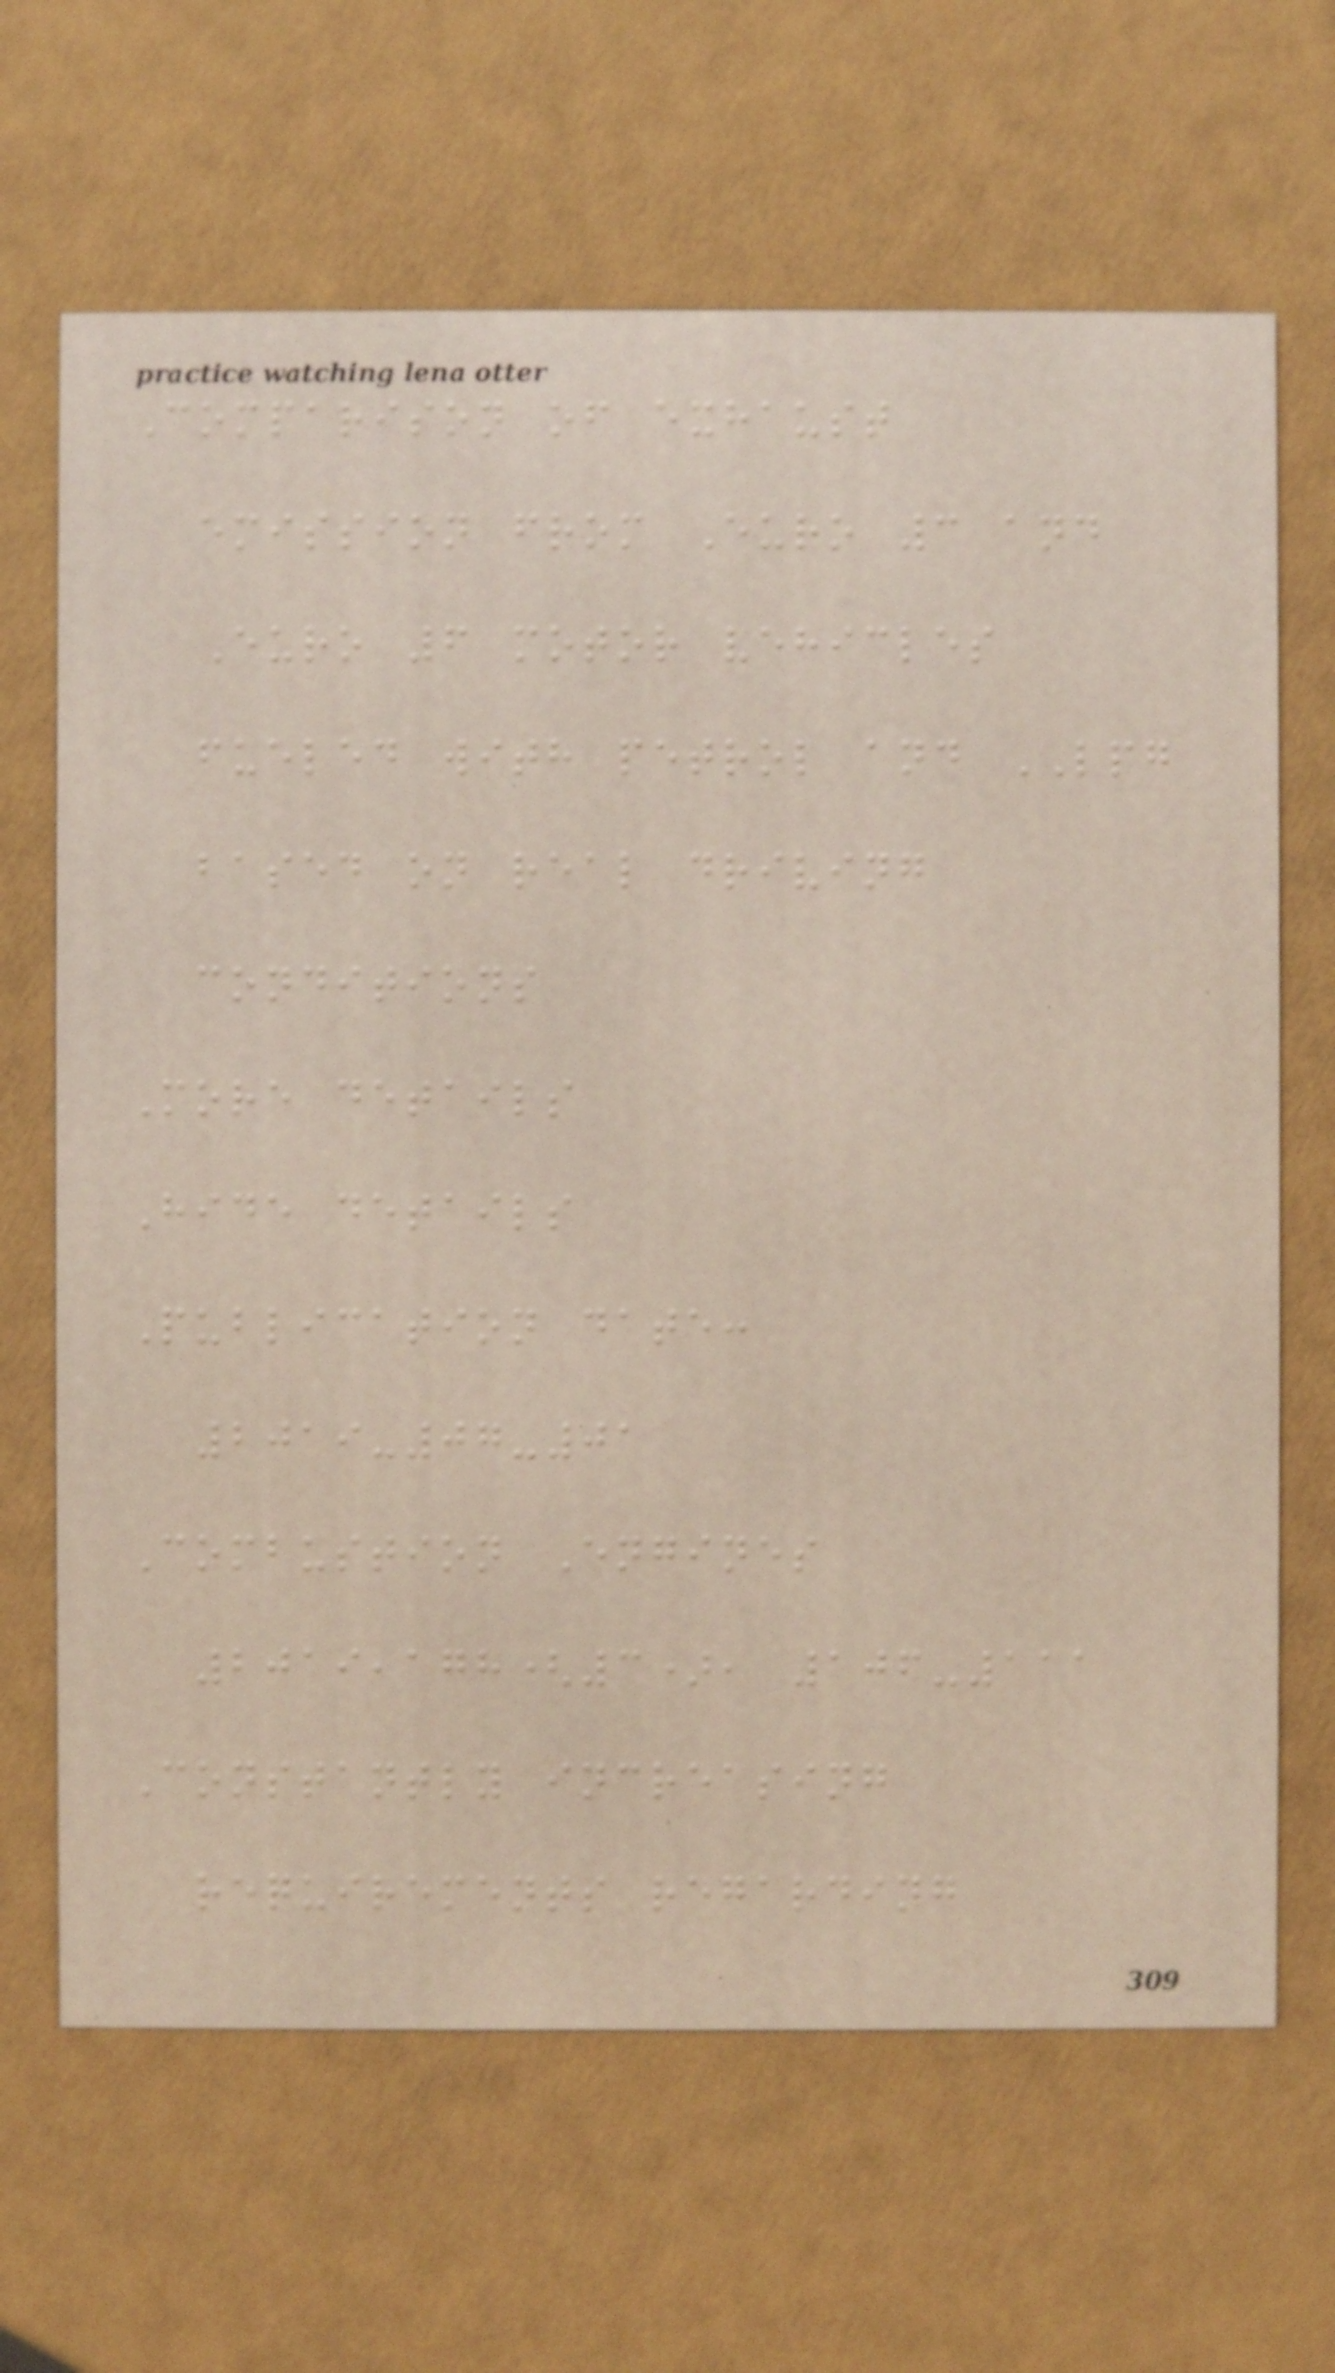Comparison of exhaust
emission from Euro 3 and
Euro 6 motor vehicles
fueled with petrol and LPG
based on real driving
conditions
More details
Hide details
Publication date:
2019-07-01
Combustion Engines
2019,178(3), 106-111
Constantly increasing
requirements regarding
